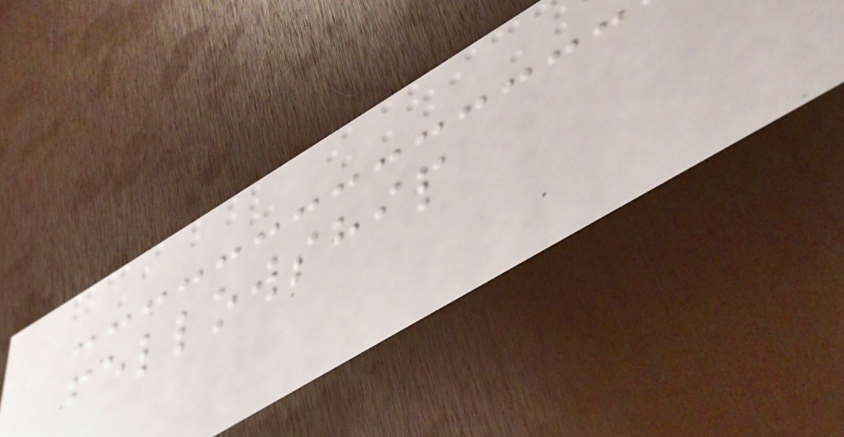fellowship
